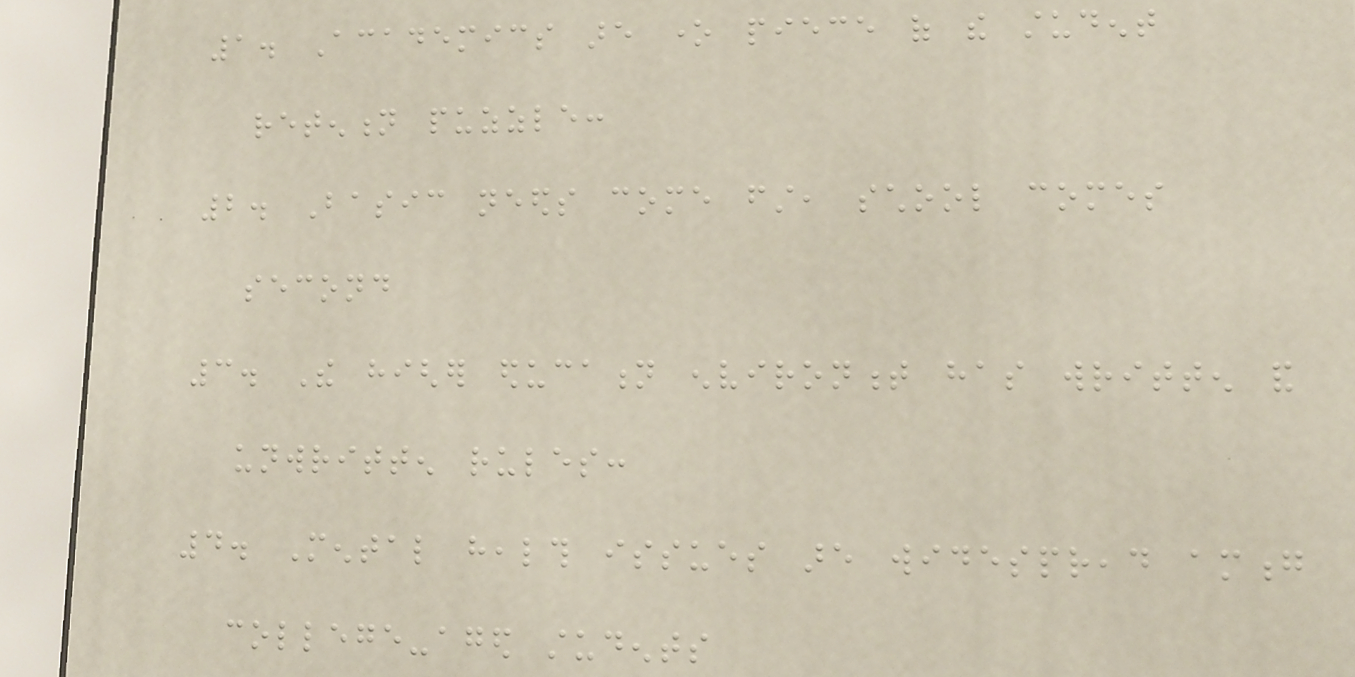1. Academics are one piece of the student
retention puzzle:
2. Basic needs come first, school comes
second
3. The higher education environment has written and
unwritten rules:
4. Mental health issues are widespread among
college-aged students
